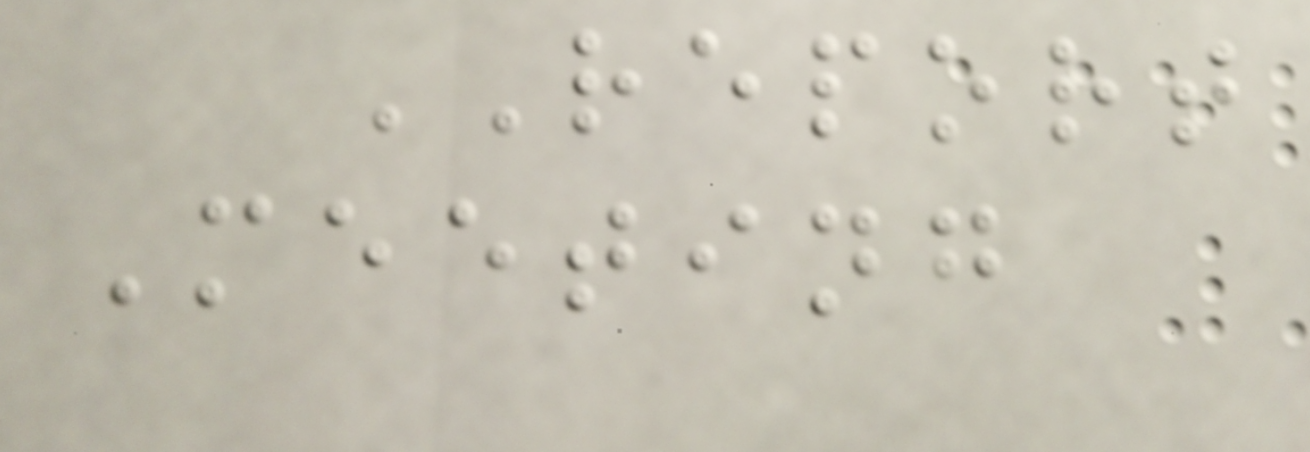REPORT
Meeting
